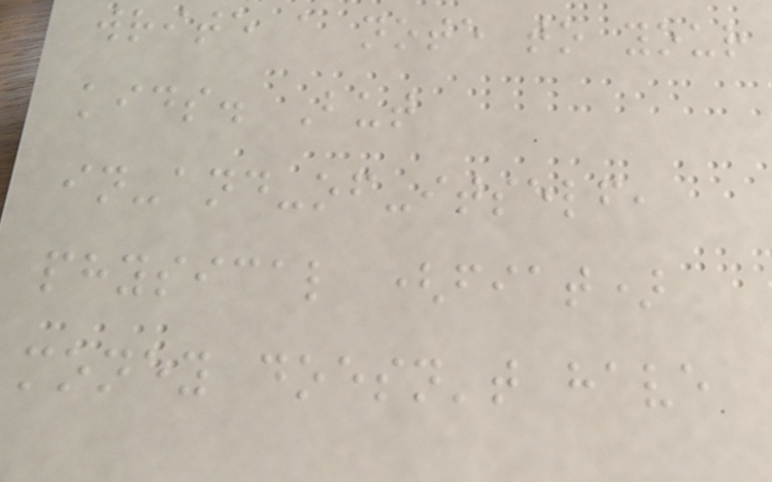write a note to your
kids. But
in-and-of-itself,
physical (fiat)
money doesn't have
